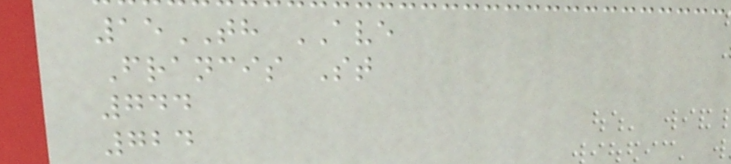15TH AVE
Francis St
744
724
